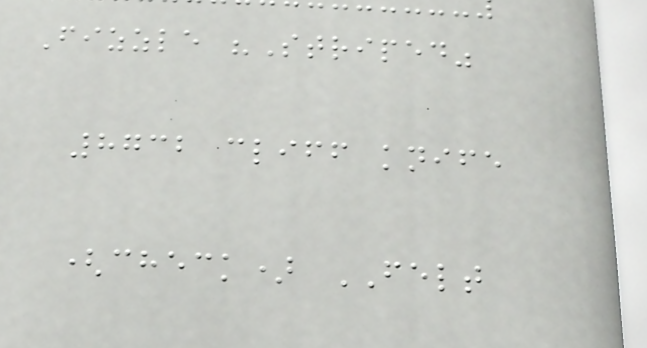Fizzle "Striped"
8732 cliff knife
(check) FELT
